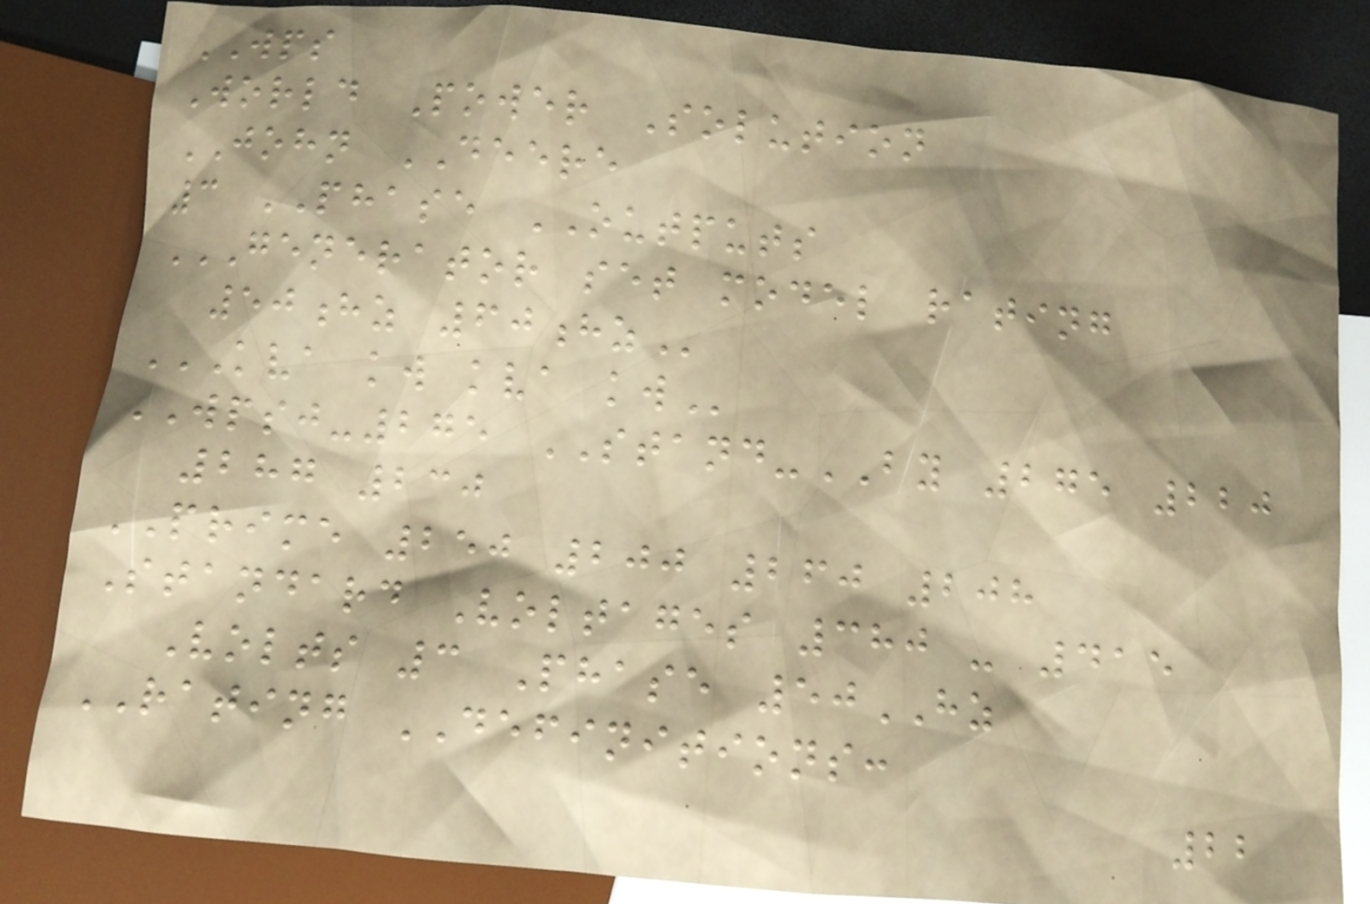WPS
World Power Solution
JOHN DEERE
3 PHASE OUTPUTS
GENERATOR SET MODEL RATING
50HZ 60HZ
KVA KW KVA KW
WPSJ-275 STAND-BY 275 220
287 230
PRIME 250 200 260 208
Standard Voltages 380 - 415
Volts 3 Phase 50HZ
RATING DEFINITIONS:
22
